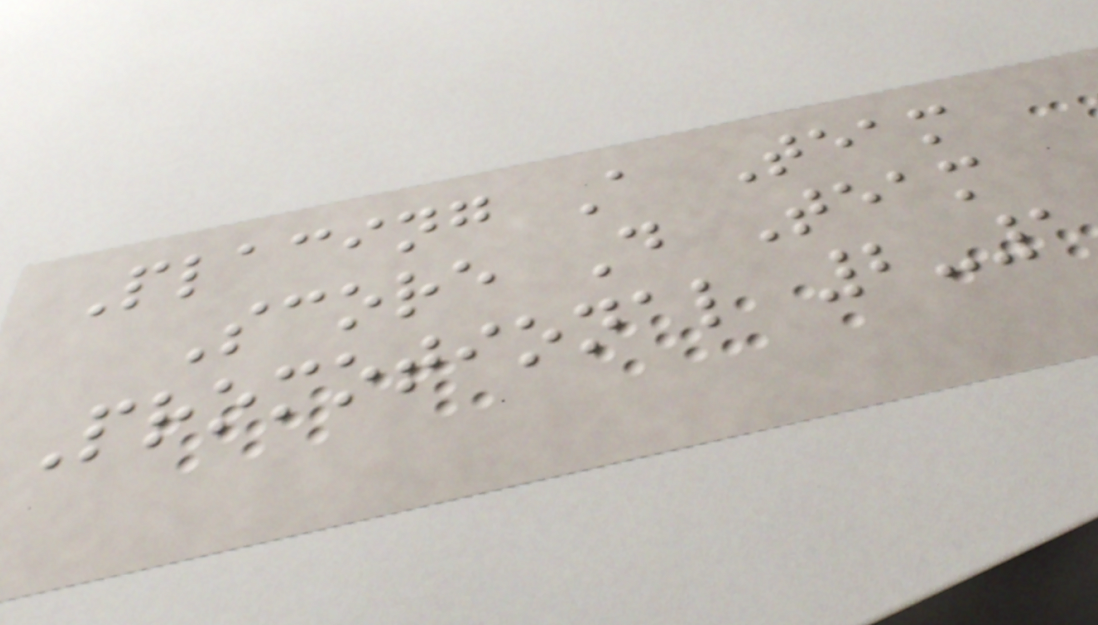Placing A Team
Score D Team
Promotional 2-1
